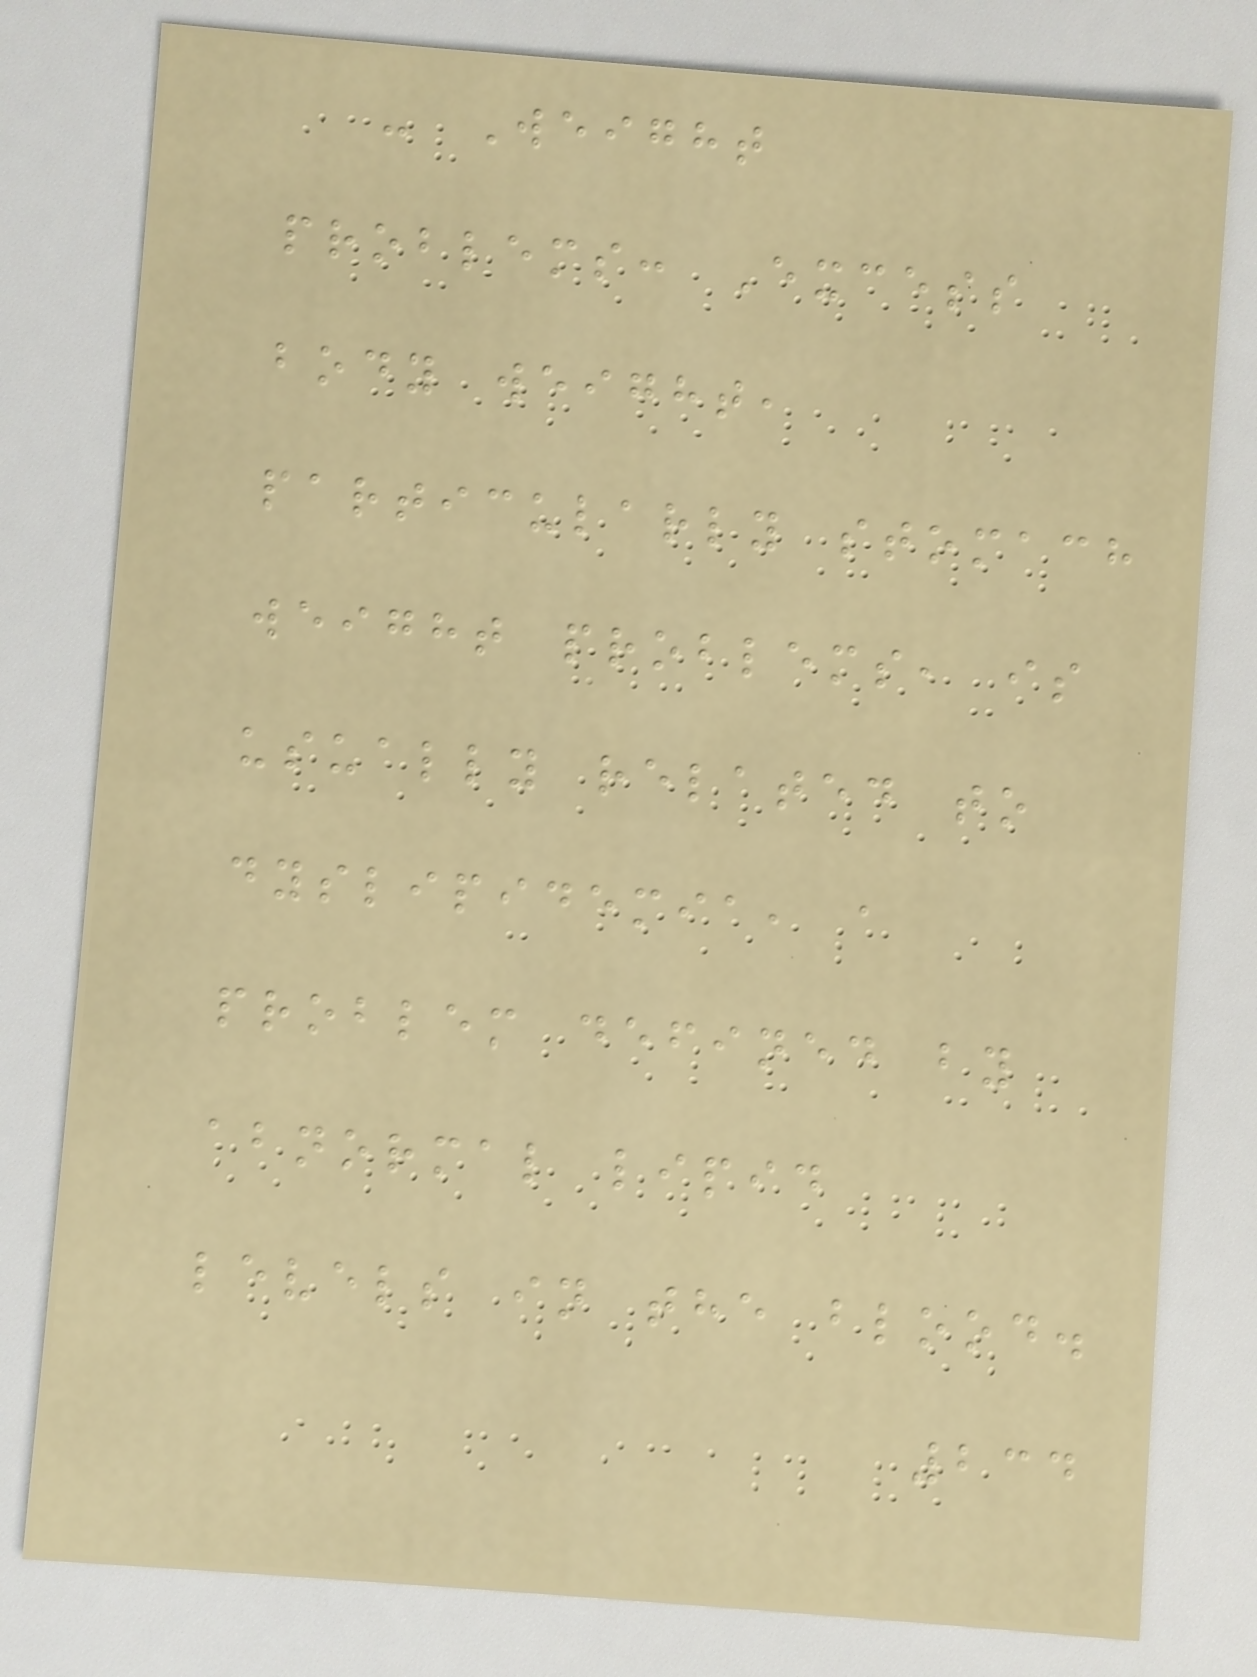- Weight
problems: Excess
body weight,
particularly stomach
weight problems, is
usually related to
dyslipidemia, a
problem defined by
abnormal lipid
levels in the blood.
234
